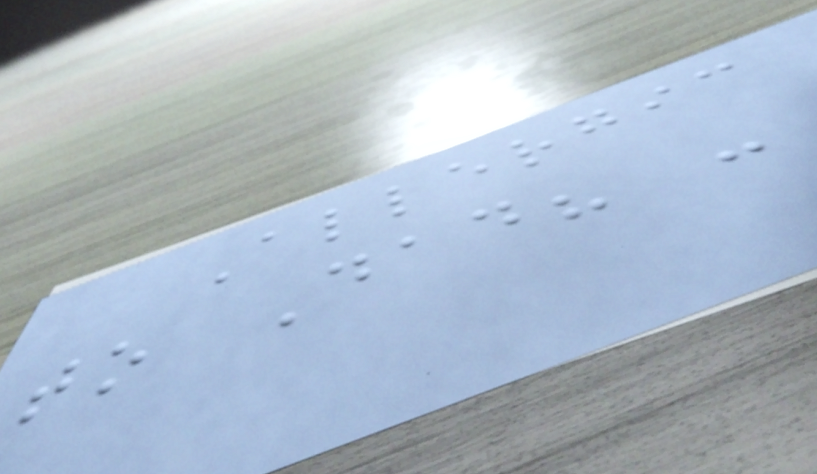Allergic
to Dad? -
